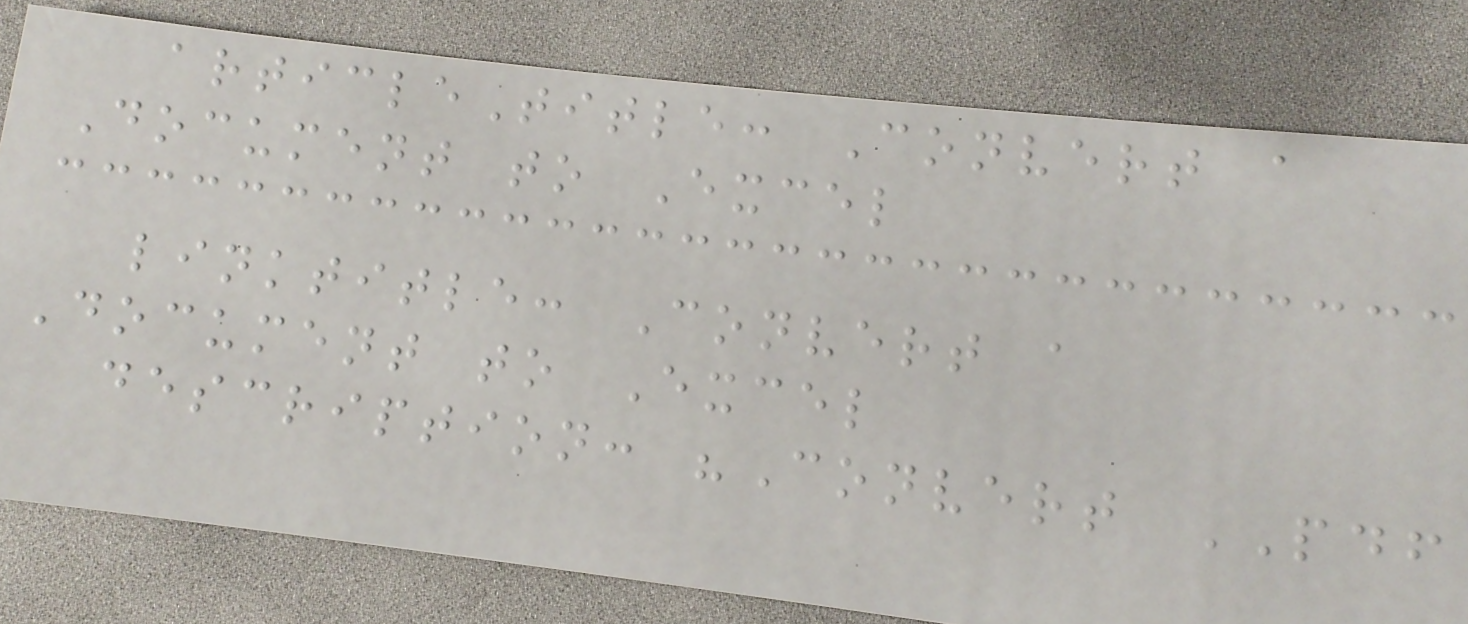articleTitle: Convert a
Document to Excel
linktitle: Convert a
Document to Excel
description: "Convert PDF
